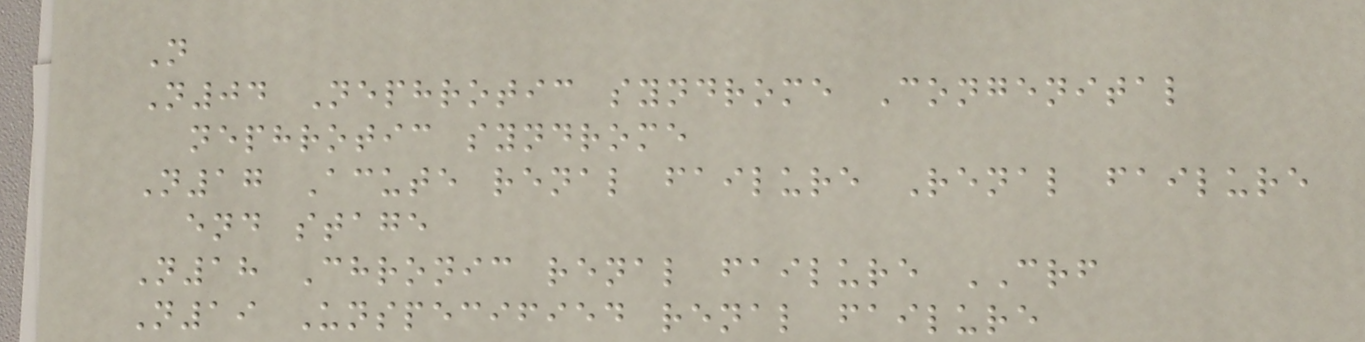N
N04 Nephrotic syndrome Congenital
nephrotic syndrome
N17 Acute renal failure Renal failure
end stage
N18 Chronic renal failure CRF
N19 Unspecified renal failure
